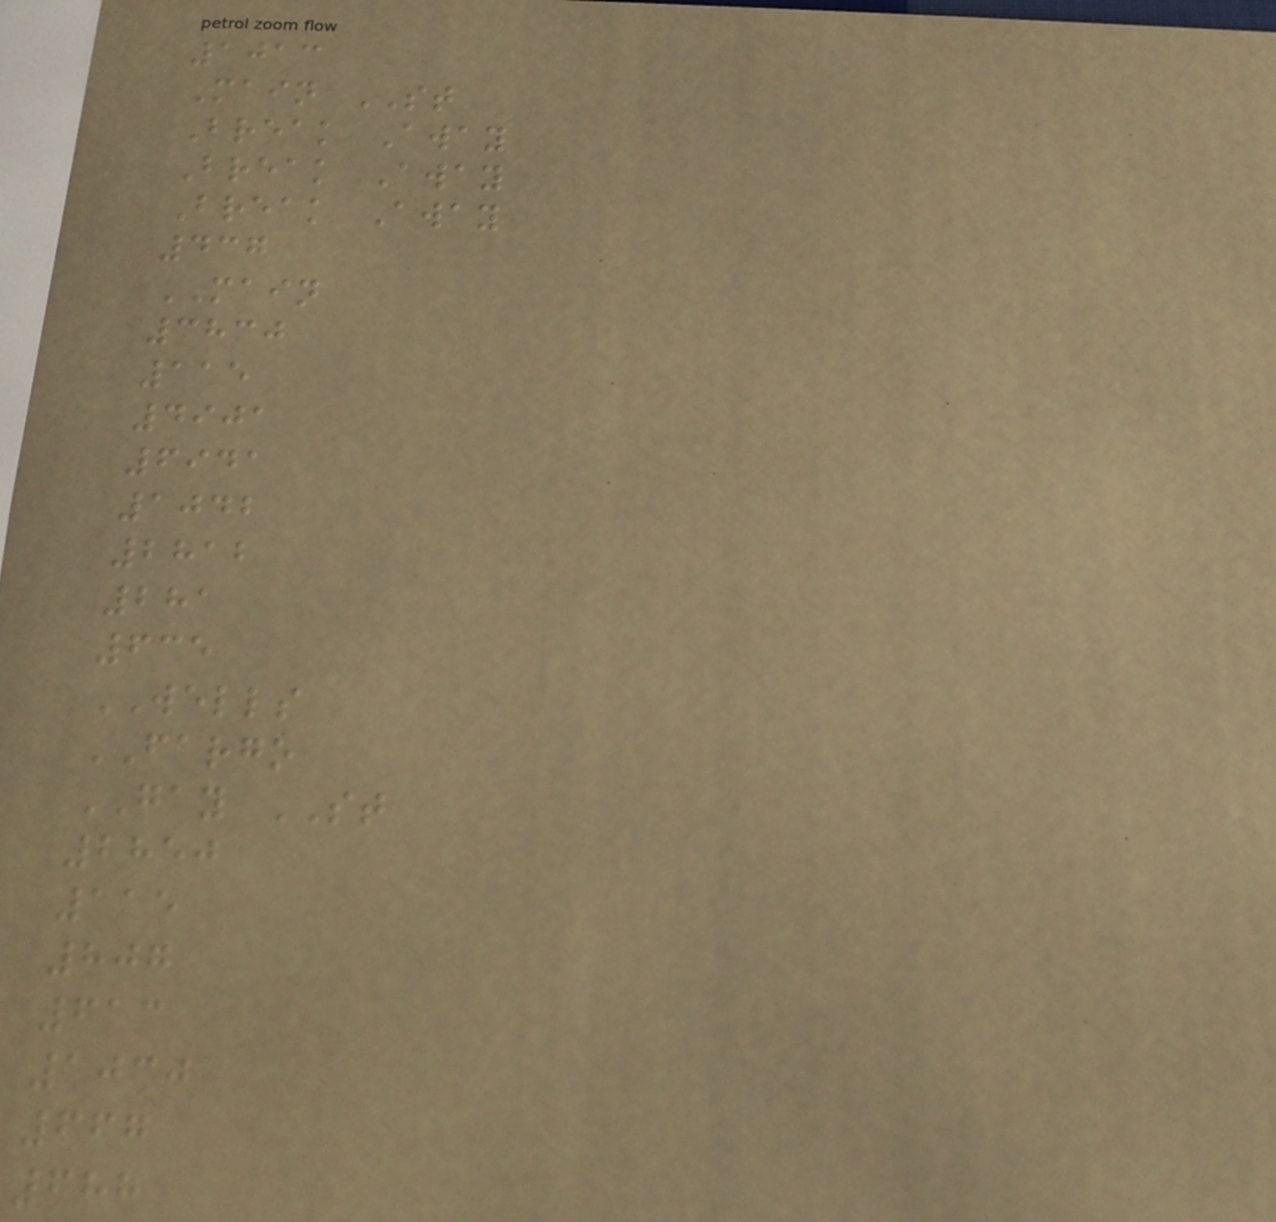1013
Main ST
Break Away
Break Away
Break Away
437
MAIN
3830
115
4901
6941
1042
2812
281
635
WELLS
FARGO
GAY ST
2850
115
807
613
1030
667
688
